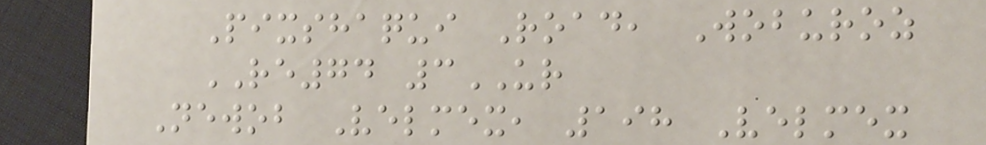Pixshaqui Road, Woburoz
RE74 3UR
Newob Velmex, 198 Velmex
